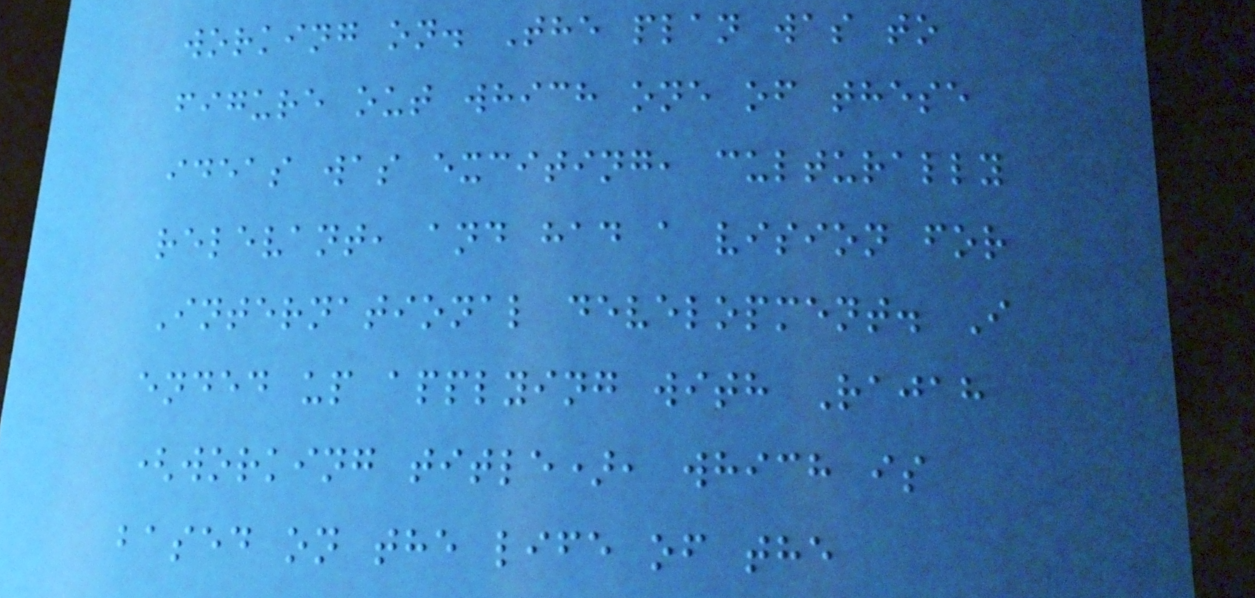working on. The plan was to
figure out which one of these
ideas was exciting, culturally
relevant, and had a vision for
International development. I
ended up applying with Rajah
(working title), which is
based on the life of the
